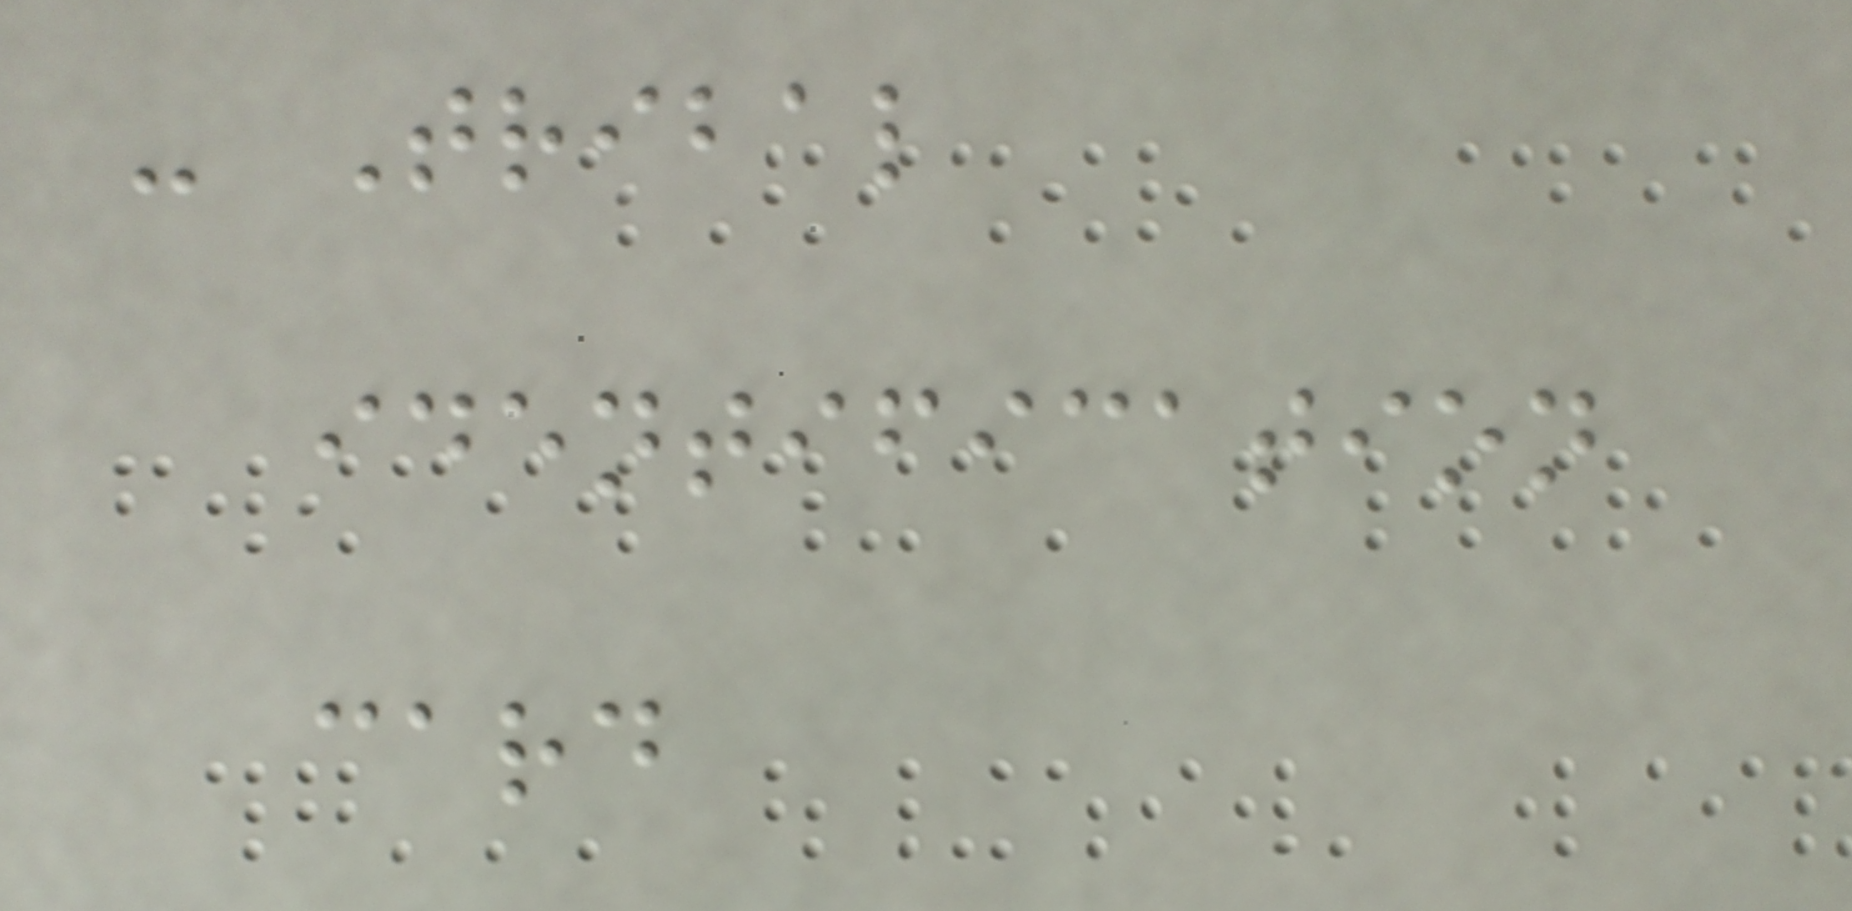- Tribal
identification
card
